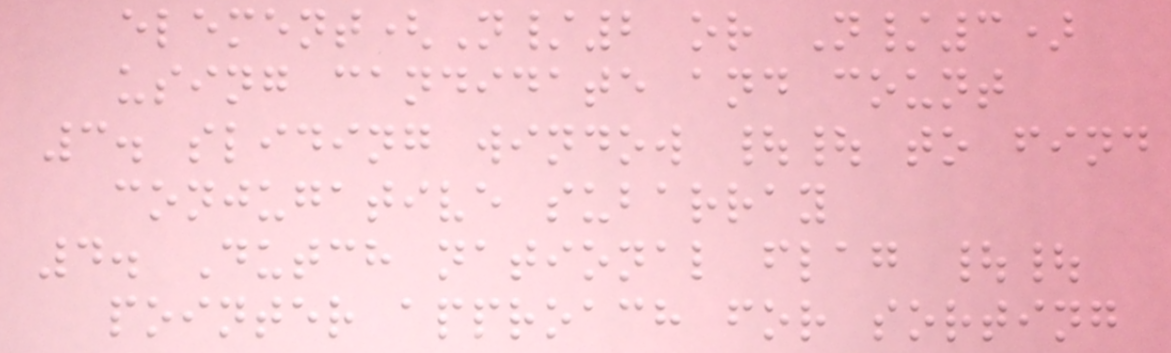element(N/2 or N/3)
using candidate and count
3. sliding window || to find
conjugative subarray
4. Dutch national flag ||
pointer approach for sorting
